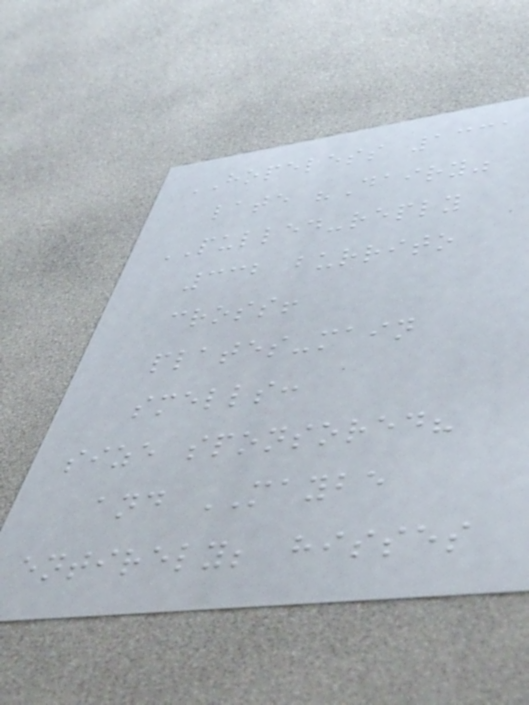HOPELESS 1331
late "Dairy"
PULLED-reply
332 burrito
cross!
plates-main
smells:
size sponsored?
and MAYBE
entirely; hisses
